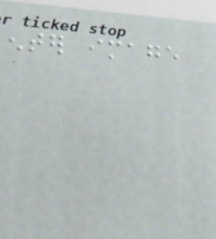enter image
